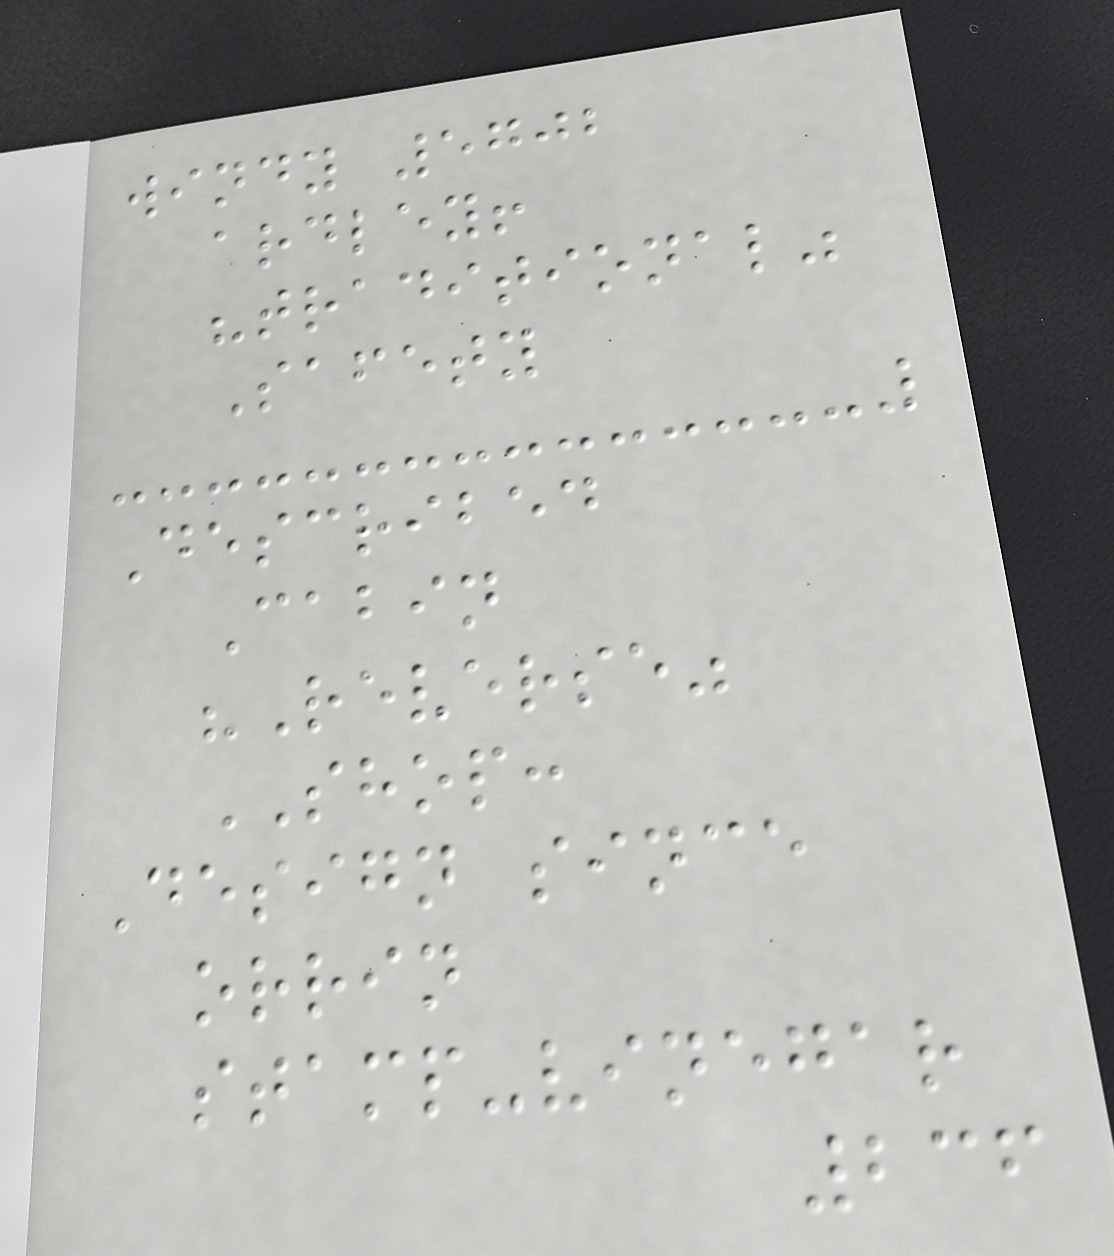windy 5702
ardley!
"traditional"
Safety
Described
Cabin
"Reverse"
SHOP:
Design since
orrin
stamp-vinegar
236
